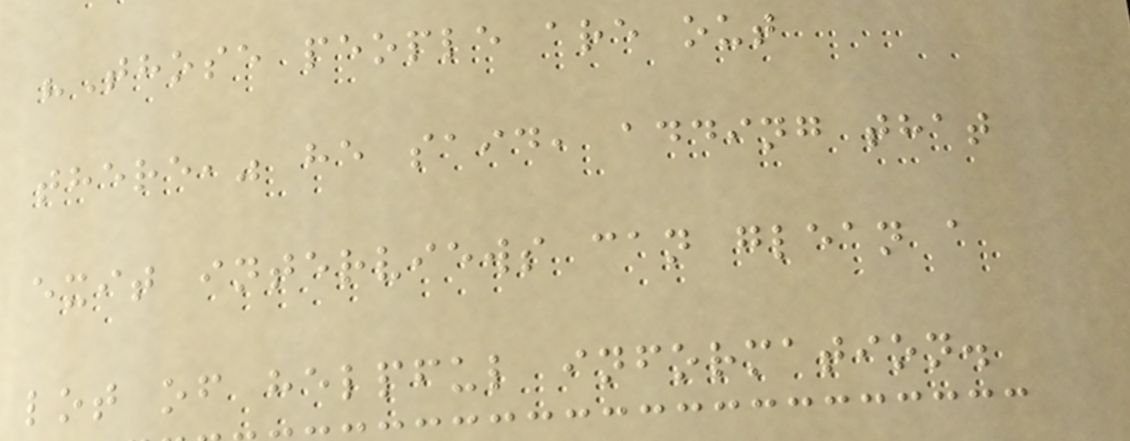"Those people are out
there," he said, adding that
exit interviews can glean a
lot of helpful information.
